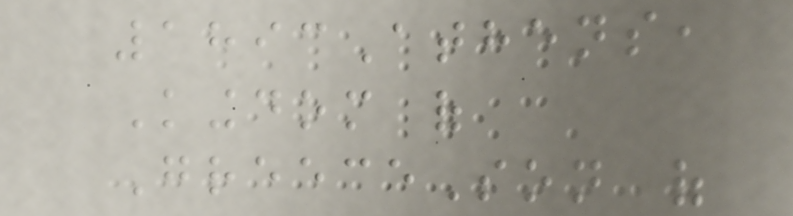1893Athens,
Kingdom of
GreeceSon of
